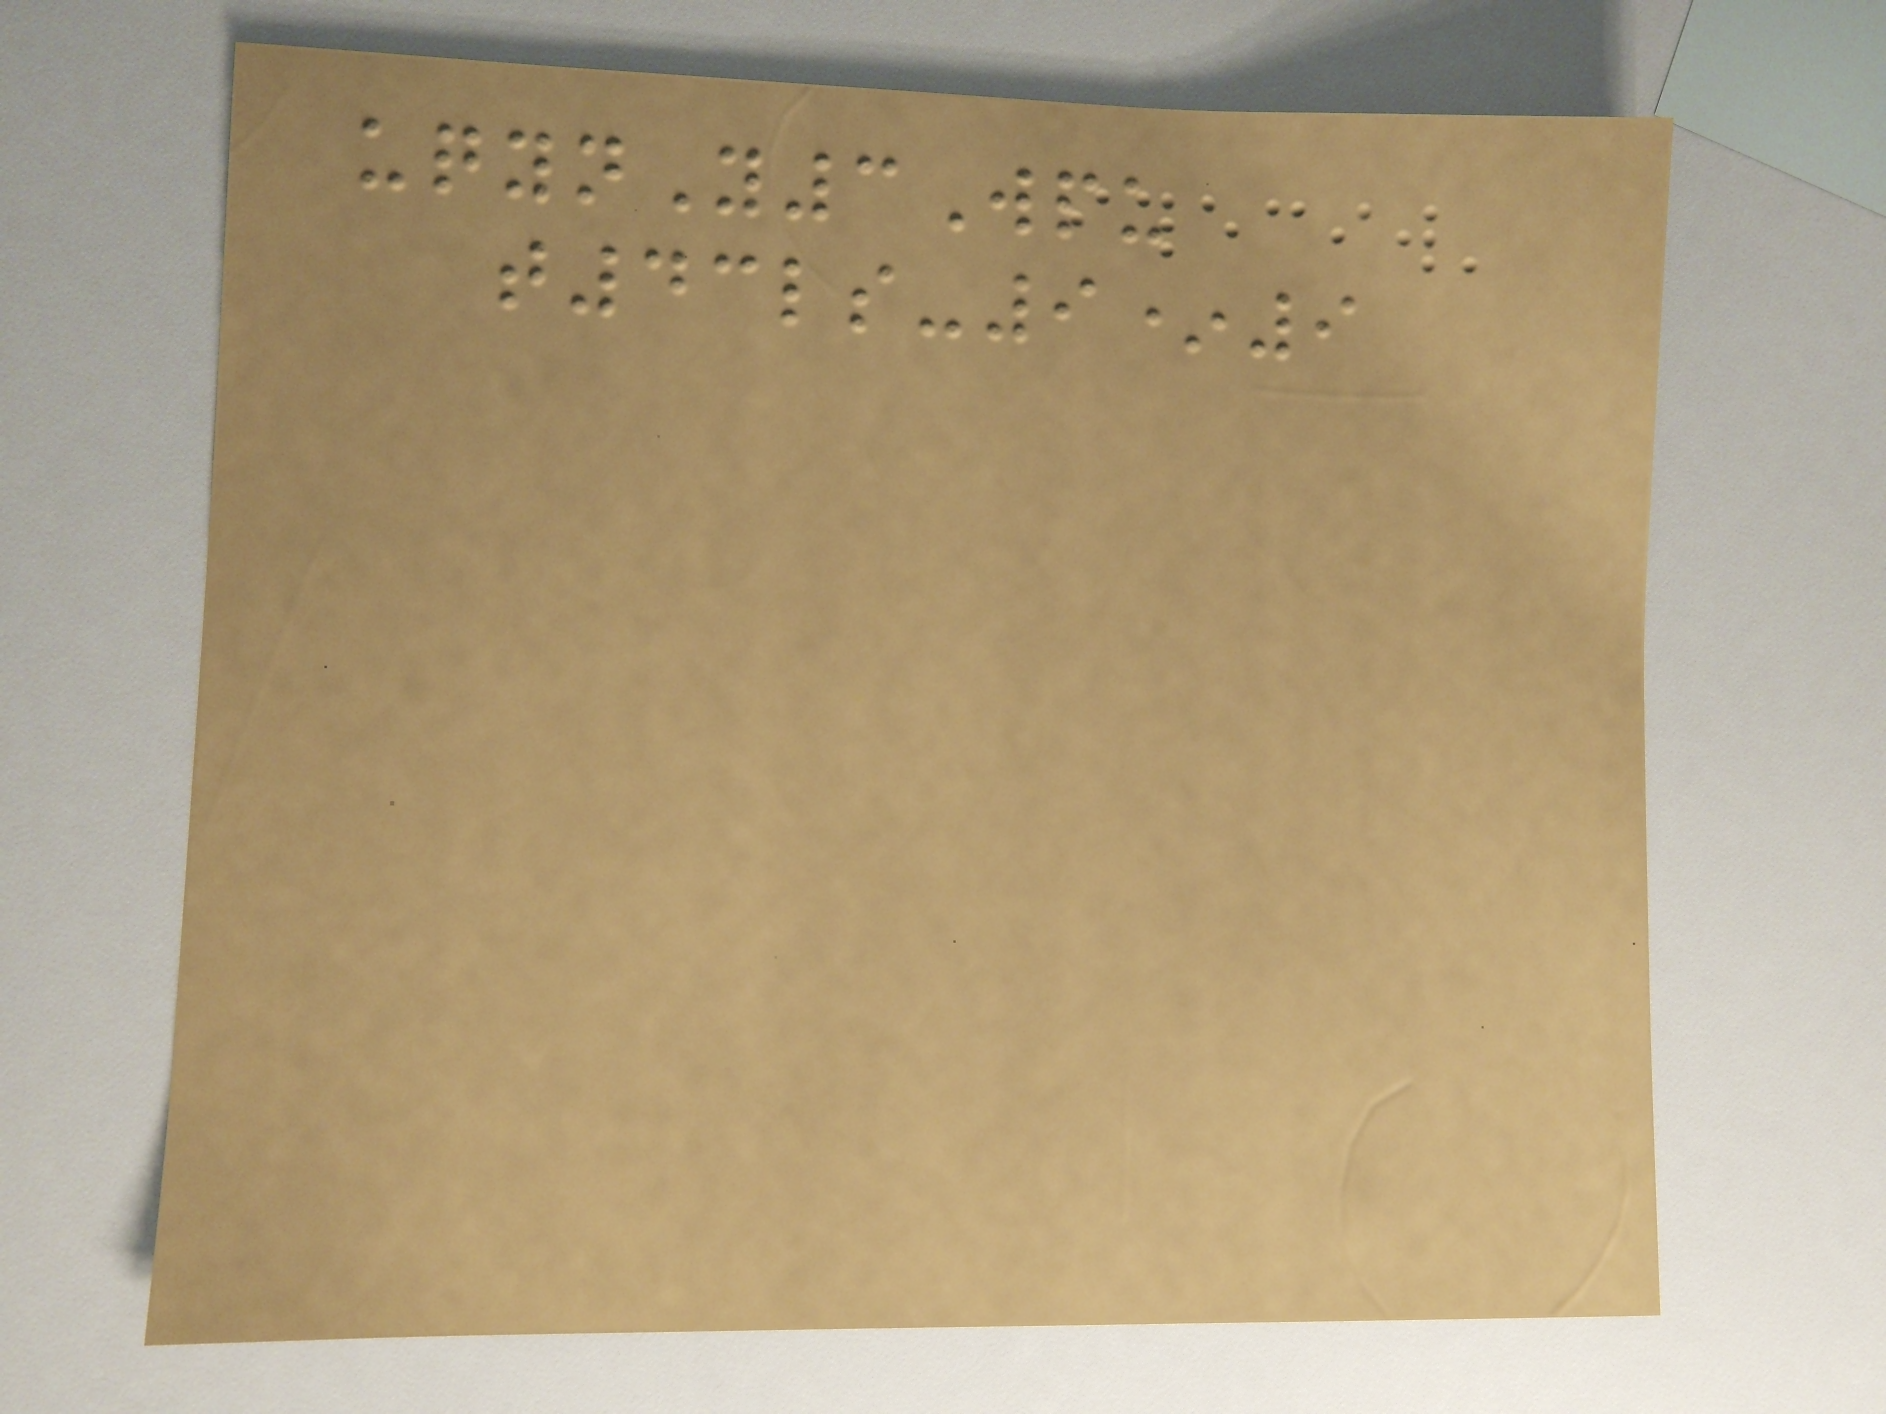uqynY3Wpu
t43ls-9*9
